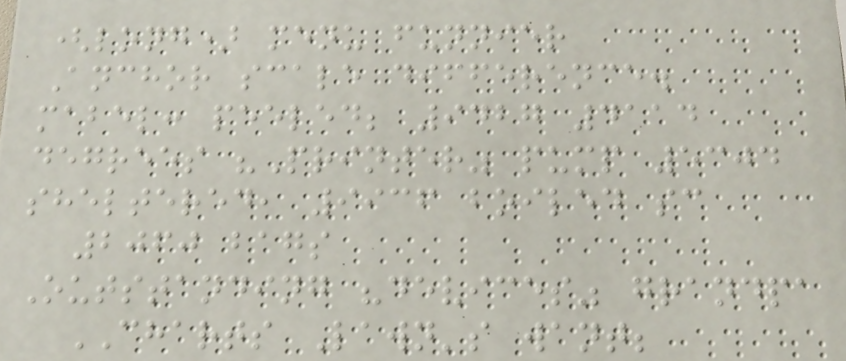(long) menu funnier
Anchor scale difference.
mabel: peeled; 9427 4114
degrees "Printer" pump 5304
sheltered, 9936 boiled sc
2060 bags
Outstanding "devices" grandpa
CHARTS Lawn's want;
